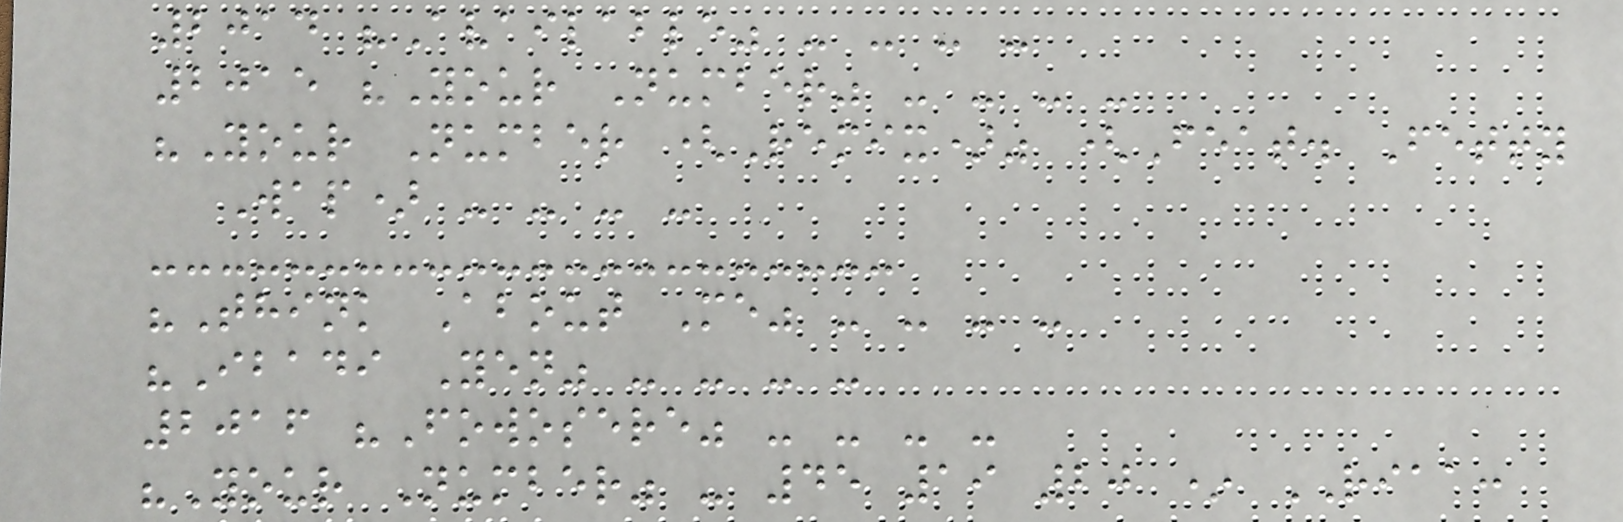2014 "Available" - - - -
2015 "Your Number" - - - -
"Your Number (Remix)" (Feat. Fetty
Wap) - - - -
"Think About Me" - - - -
"Ibadi Yen" - - - -
2016 "Fowosere" - - - -
"Your Number" - 45 19 20 * RIAA:
